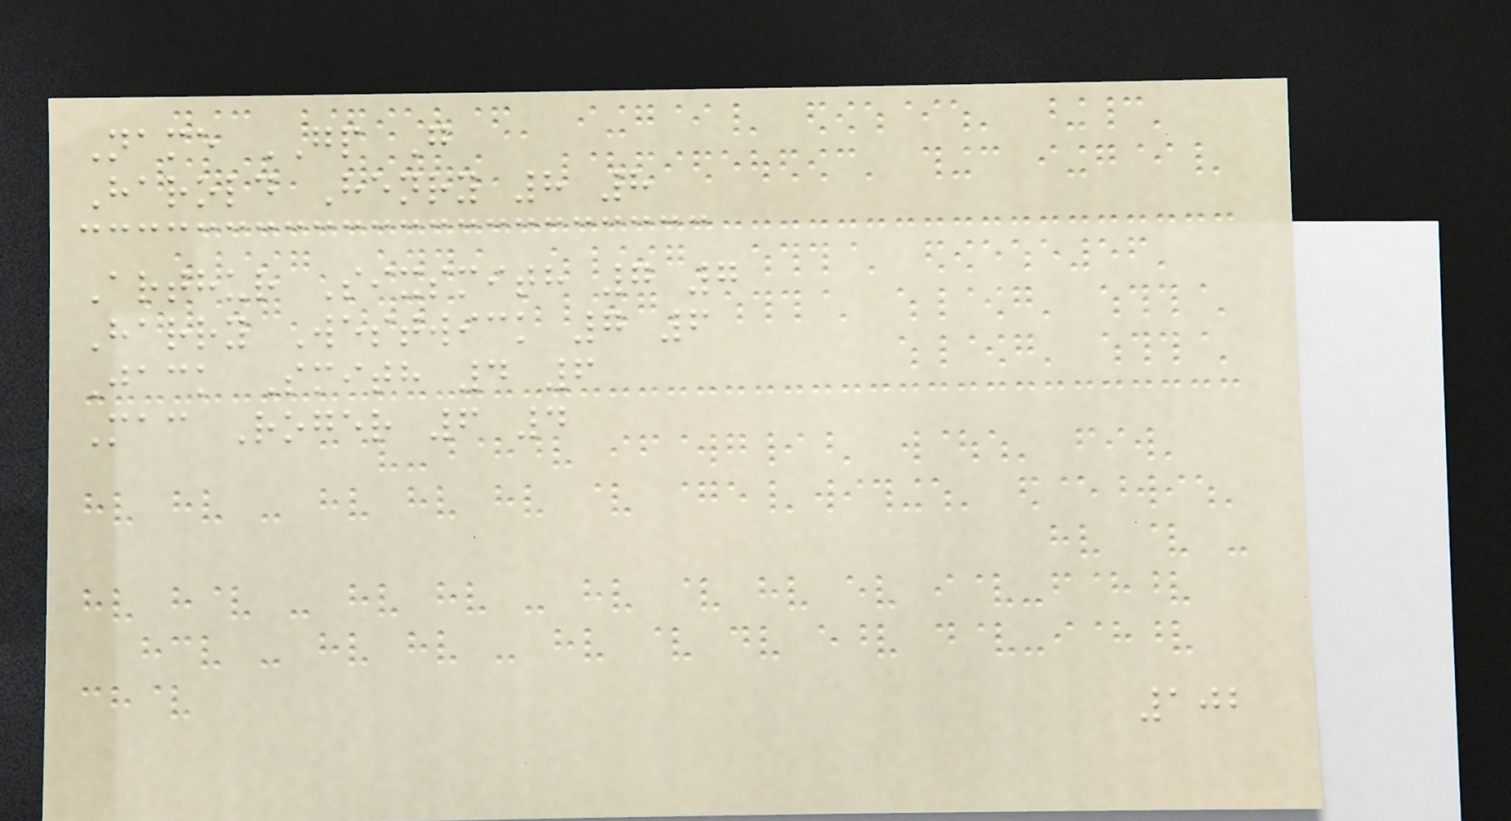Name GP G
Harold Henry 8 8
Arthur Sixsmith 7 7
Harry Westwick 7 6
Jack Smith 4 6
Mac Roger 6 4
102
